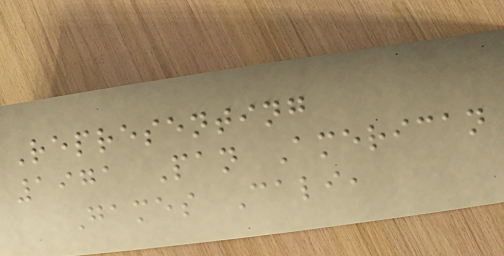Representing
1971 Pan American
Games Cali,
